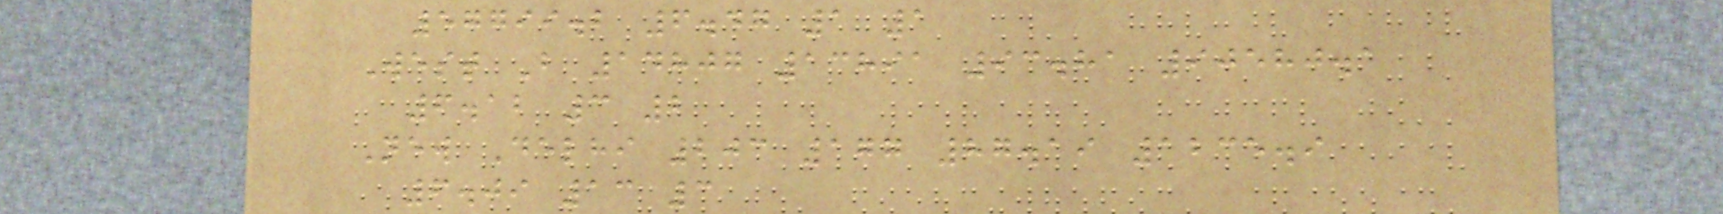57799.2 6.47 1 1
West B 14807 13891 93.81 90580.1
6.12 3 2
New Delhi 203 177 87.19 1235.9
6.09 13 3
